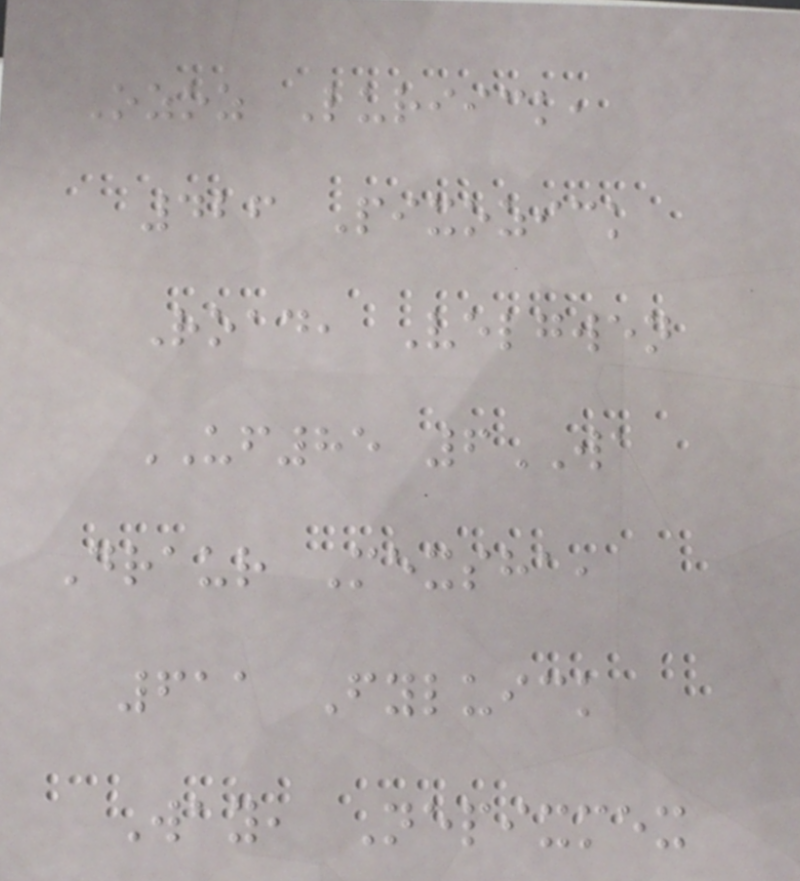Ozoz Luriick,
426 Pixozick
Road, Velgwen
UF85 6WA
Draur Mexsha,
611 Fyluick
Way, Nepixmex
